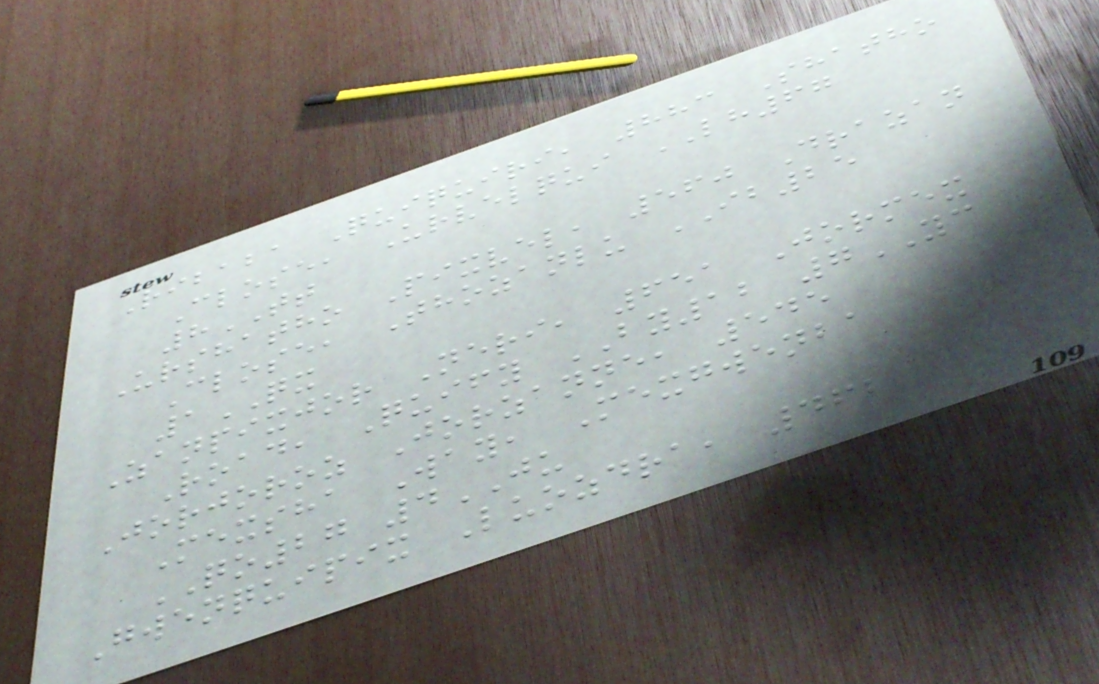Ribaba Quiquiri, 883 Shatho
Close, Urvelqui LH67
8TT
Urshatho Pixvel, 560 Drazan
Close, Thozanlu IB25
1QX
Zanpixjor Neri, 651 Jormex
Road, Quify BY12 7YC
Jorjoroz Jorzanne, 545
Mexsha Way, Mexgwenba
QO27 4JU
Gwenquipix Luozdra, 462
